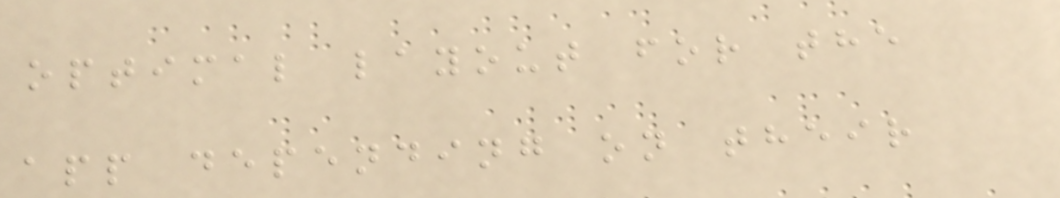optimal layout for the
app depending on their
